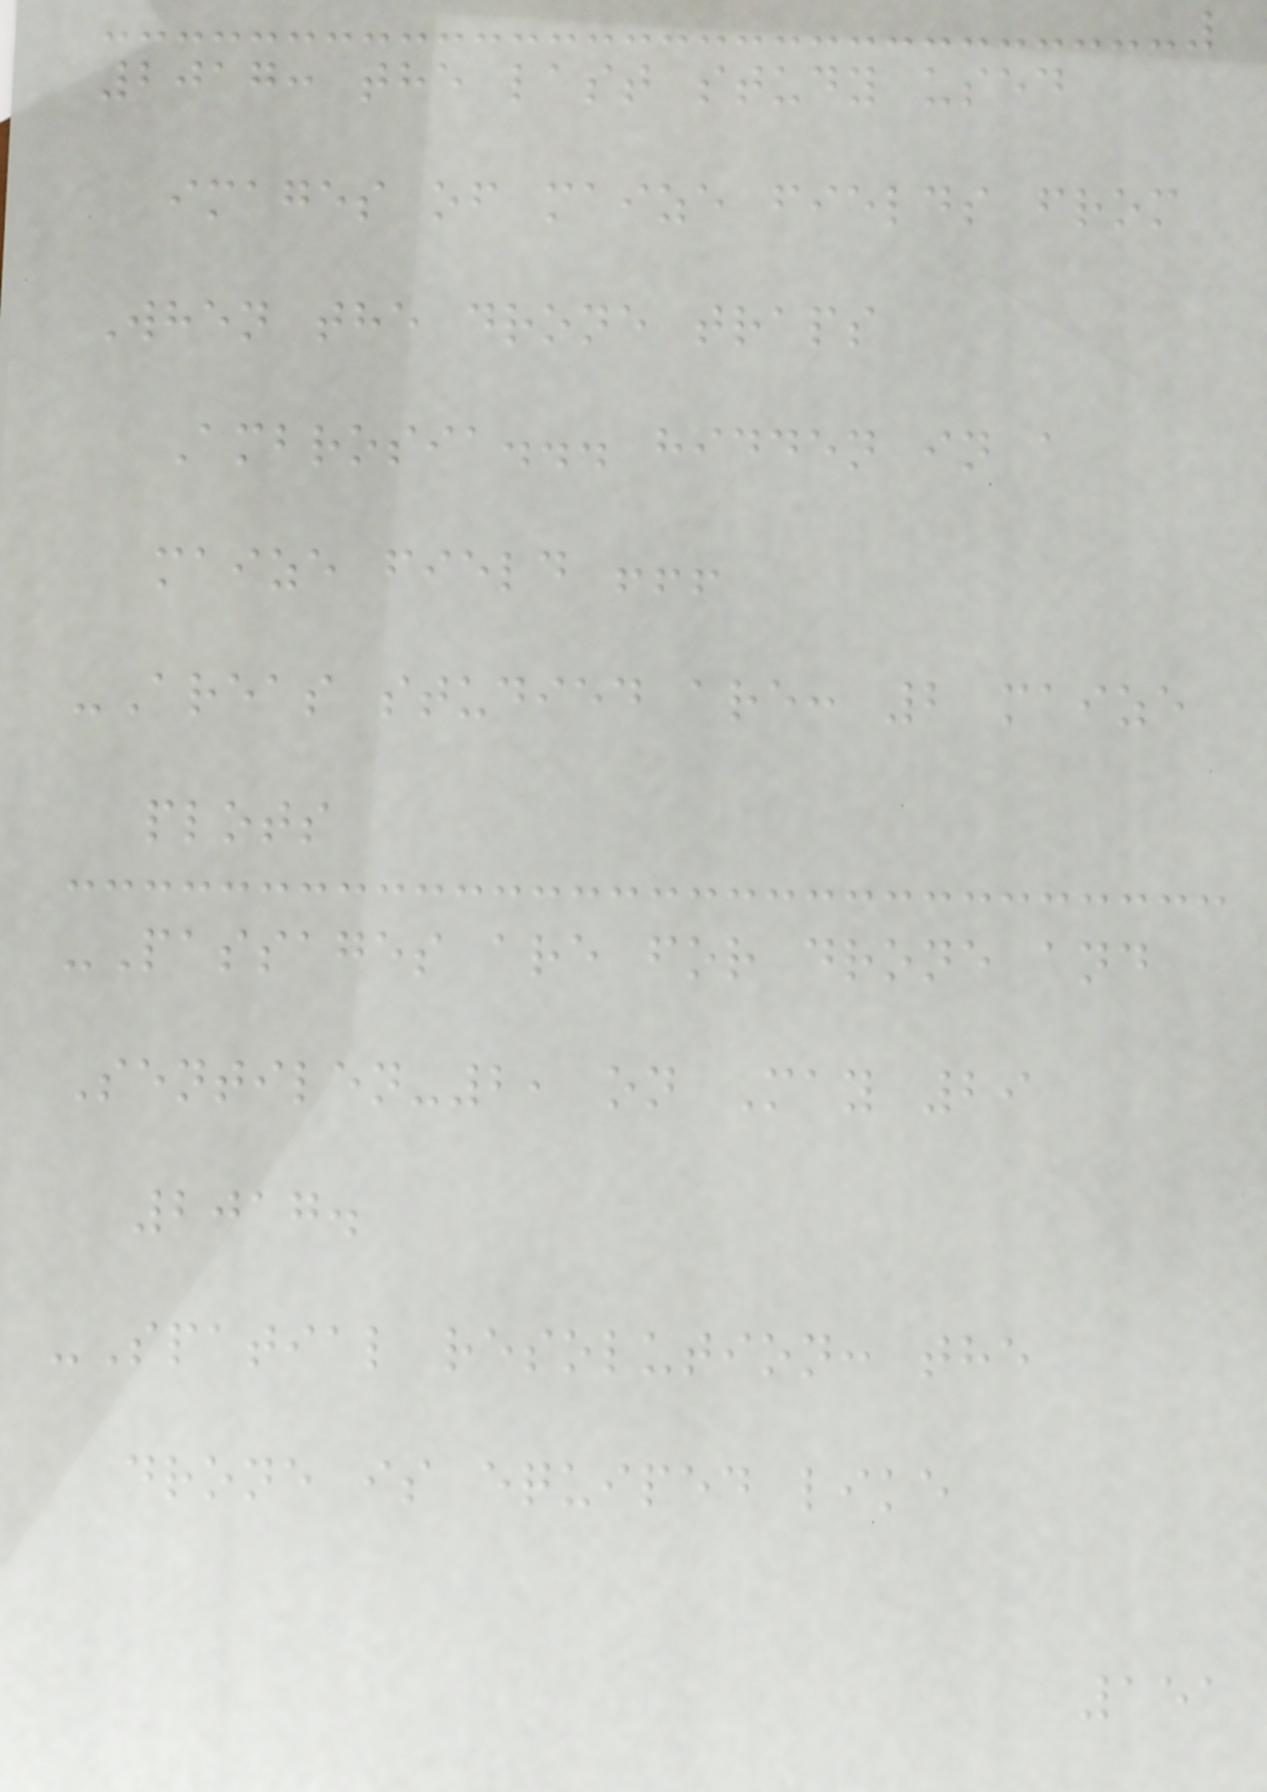2017: the last study used
images of maize fields from
When the drone traps
Ambrosia... hidden in a
maize field !!!
-Areas studied are: 2 maize
plots
-Passages are for drone and
Sentilen-2, on May 29
2017.
-Spatial resolution: the
drone is equiped like
151
